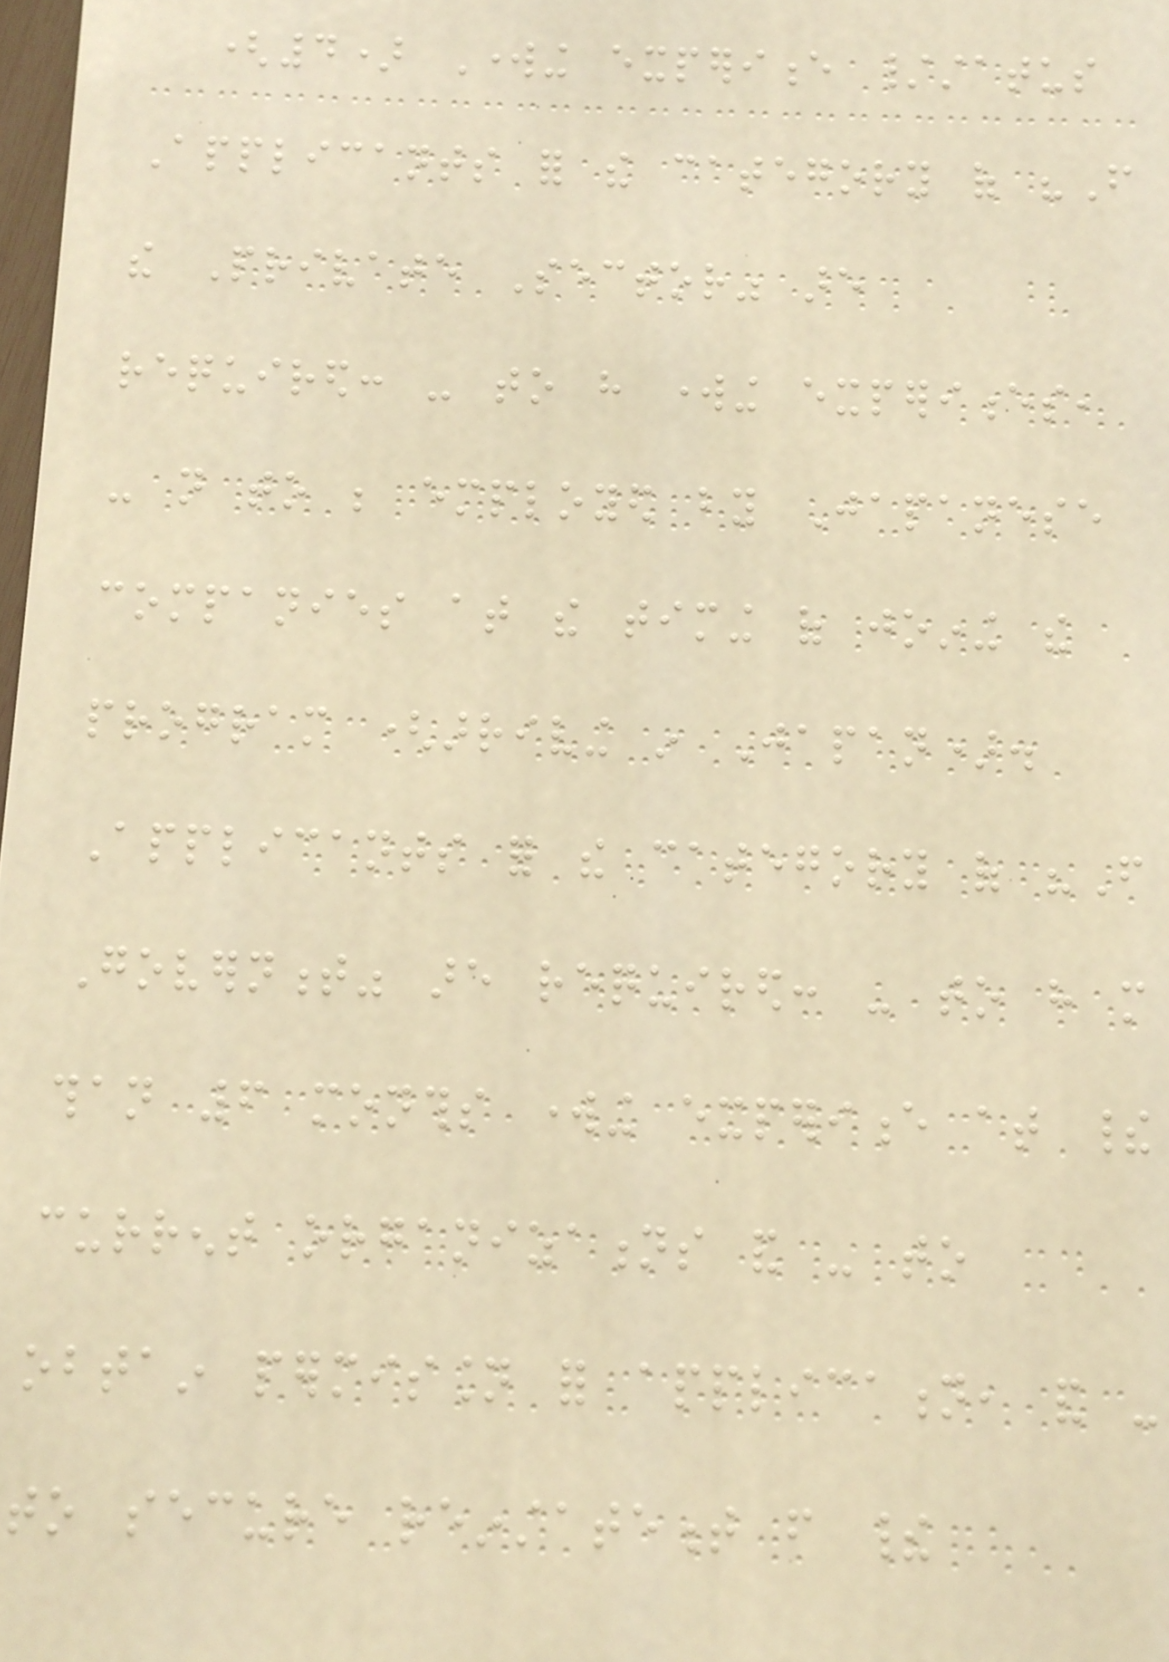(4) Working experience /status
Applicants for the category of "From
the Private Sector" are
required: - to have working experiences,
- not to be employed by Japanese
companies at the timing of joining the
program (arriving in Japan).
Applicants for the category of "From
Government" are required: - to have more
than 6 months working experience at their
current organizations and - to
obtain permission for application, and -
to secure reinstatement from their
